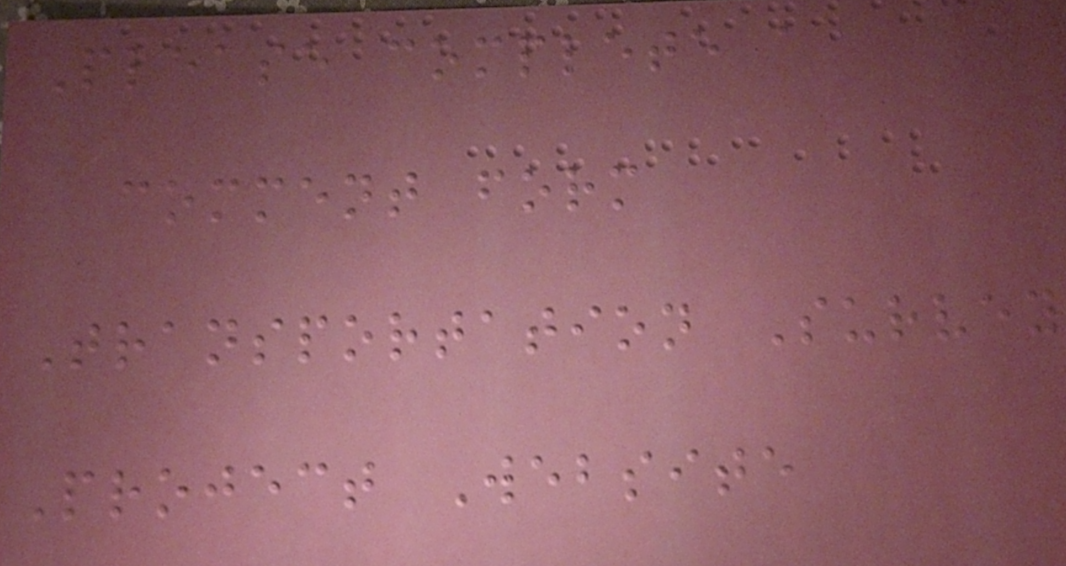Please complete a
comment form
Transportation Survey
Project Website
